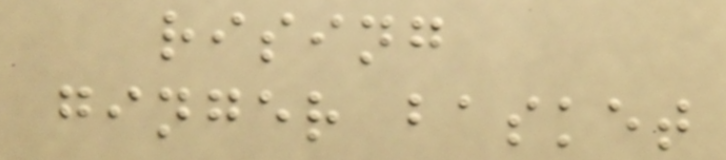rising
ginger basket
